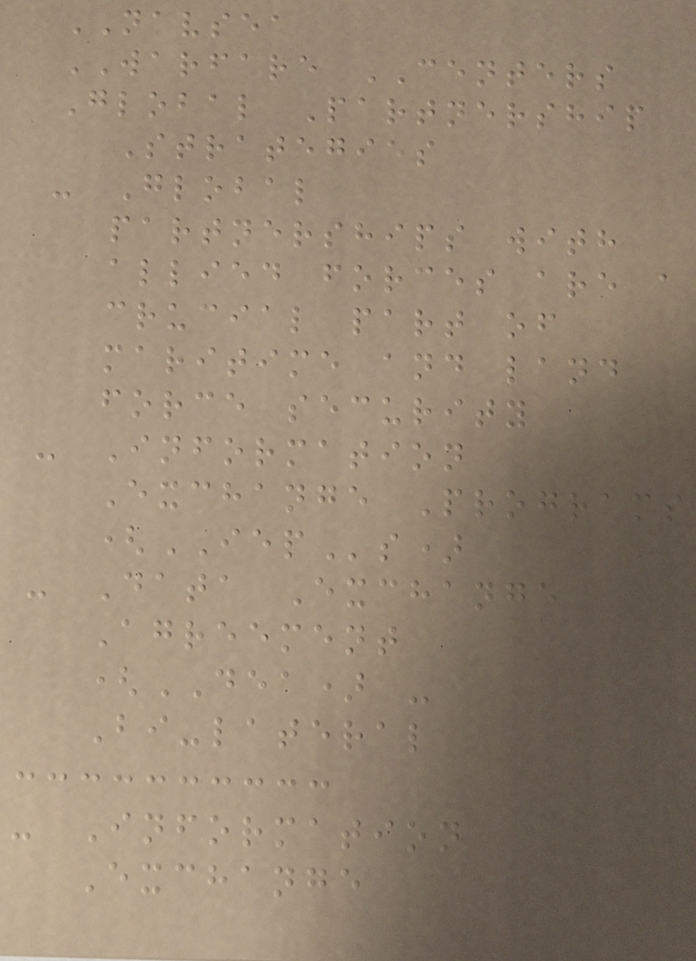NAVSEA
WARFARE CENTERS
Global Partnership
Strategies
- Global
partnerships with
allied forces are a
crucial part of
maritime and land
force security
- Information
Exchange Programs
(IEPs)
- Data Exchange
Agreement
(DEA) -
Bi-lateral
- Information
Exchange
